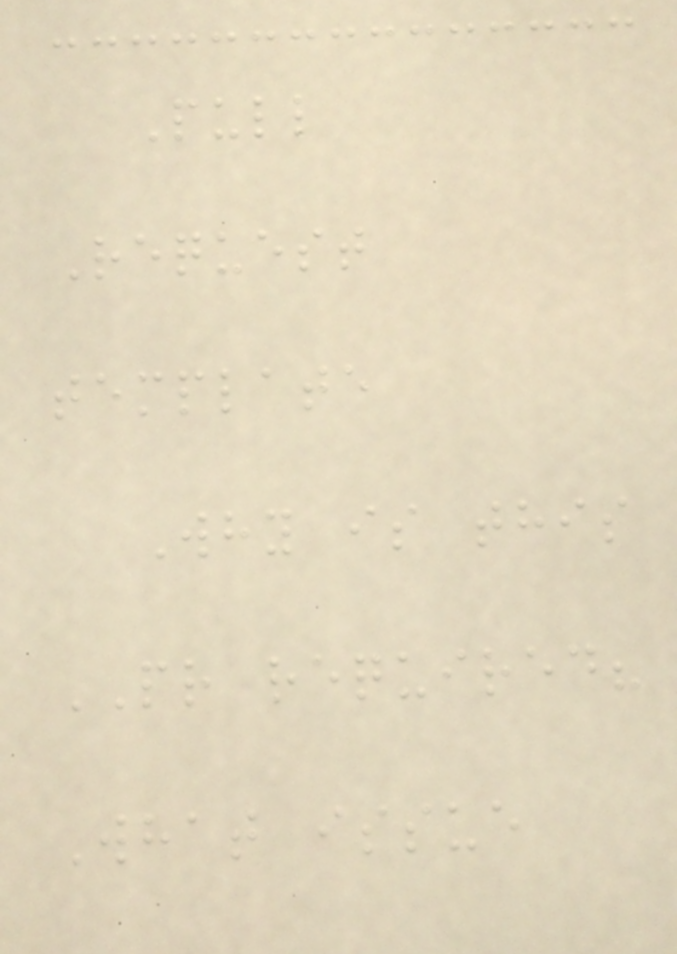Pull
Request
template
Why is this
PR required?
What issue
